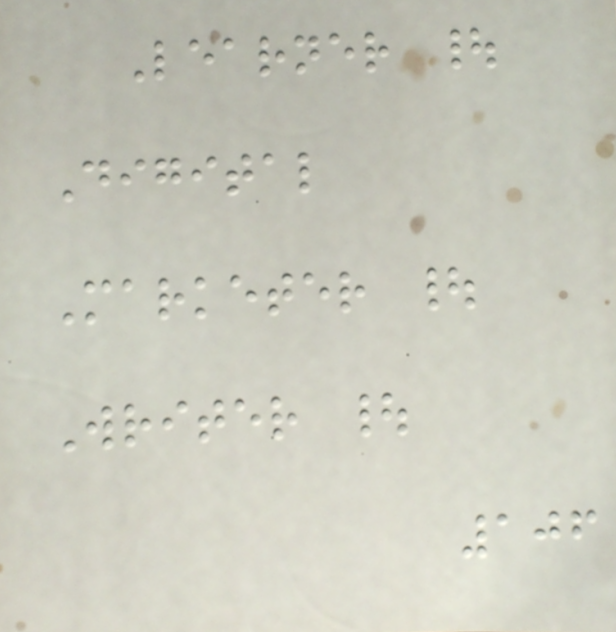Learner |
Digital
Marketer |
Writer |
106
